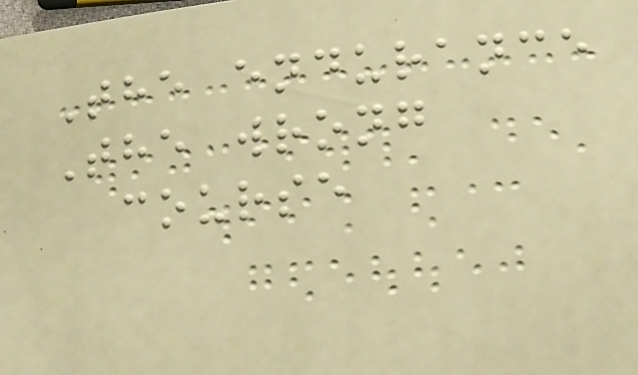The endurance
The wrong
course
